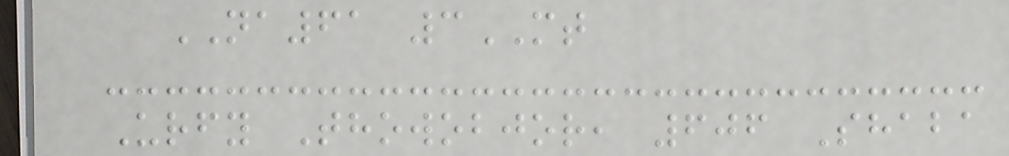NA61 3MT
Urfy Thowobjor, 606 Shaba
